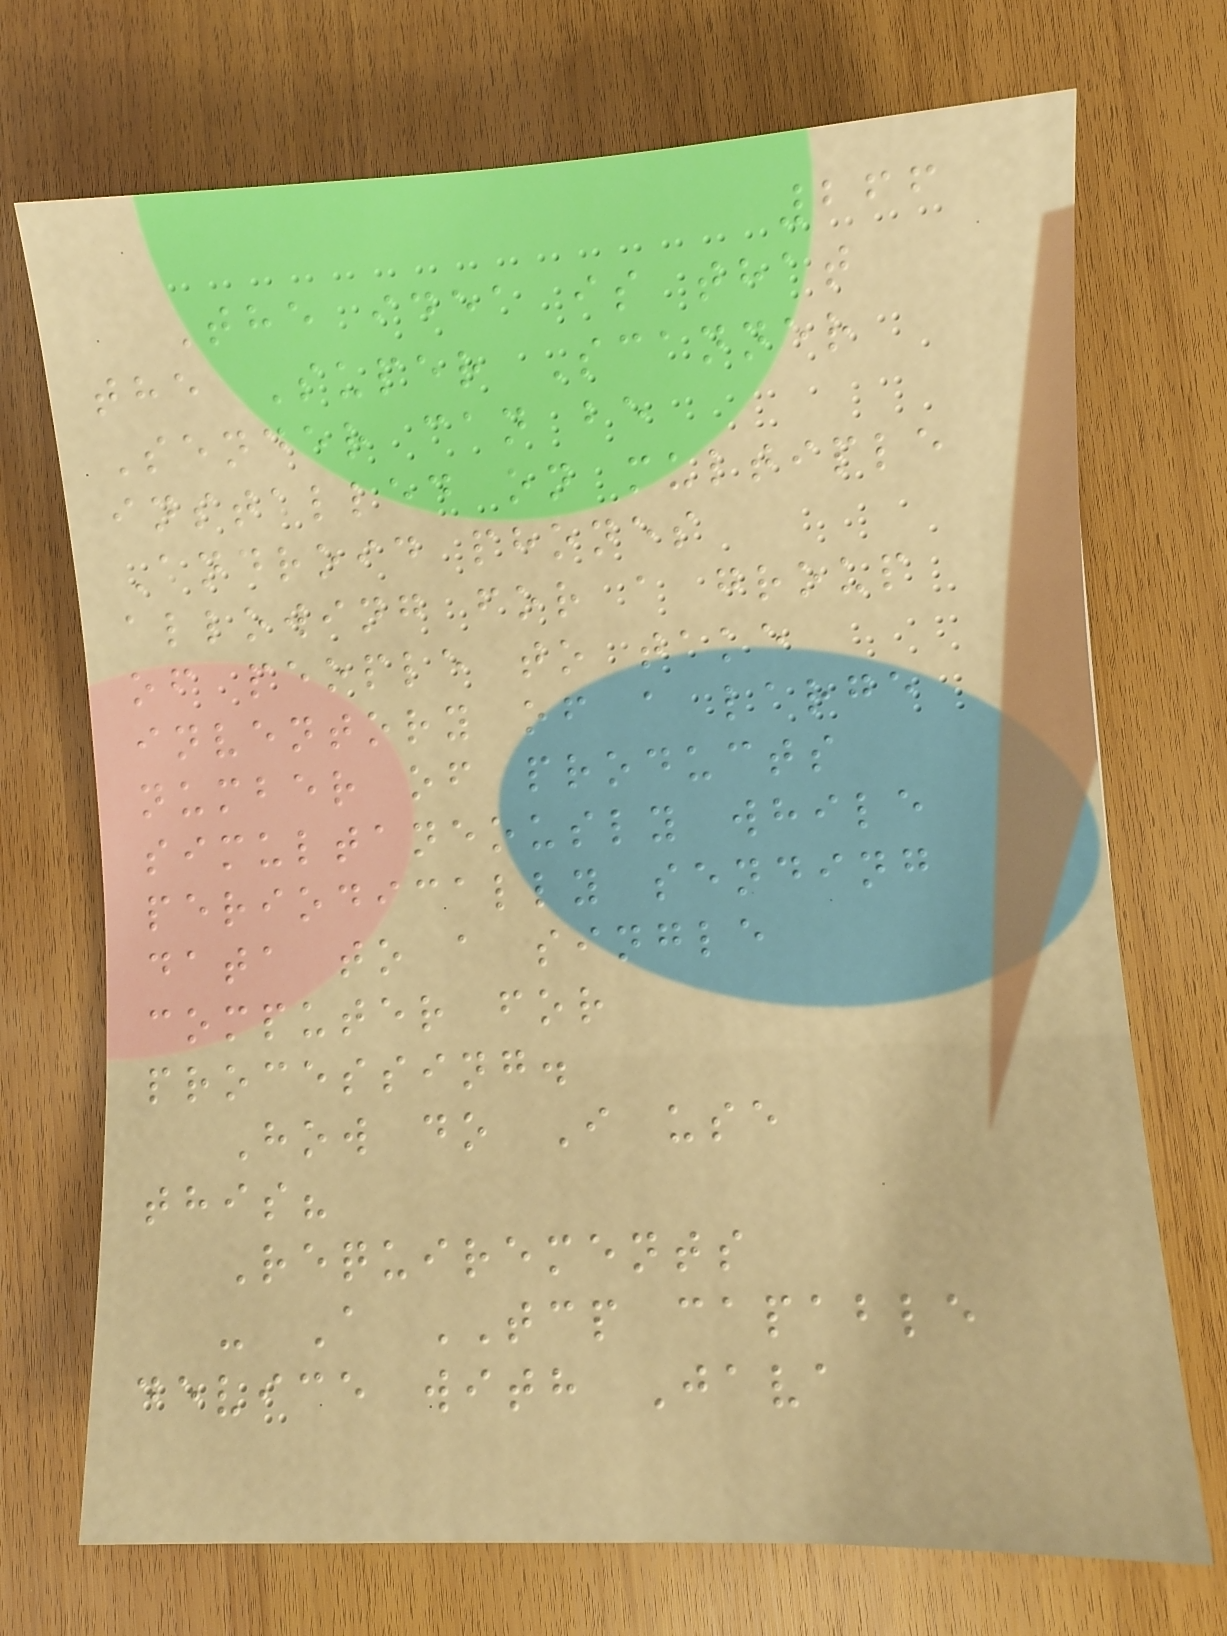266
The idea is that
the Super Scanner
Sender can be
installed on multiple
Android phones
allowing for a group
of people to take
inventory of a large
number of products
simultaneously while
periodically sending
data to a single
computer for
processing.
How do I use
this?
Requirements
- A TCP capable
device with Java
